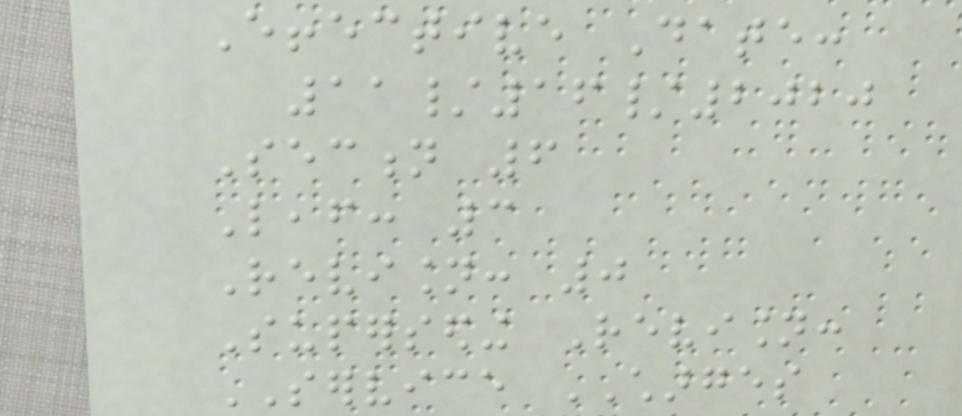Effective Date:
11/16/2020
Section 6
Leaf: 3
Revision: 0
Superseding Revision:
SERVICE CHARGES
